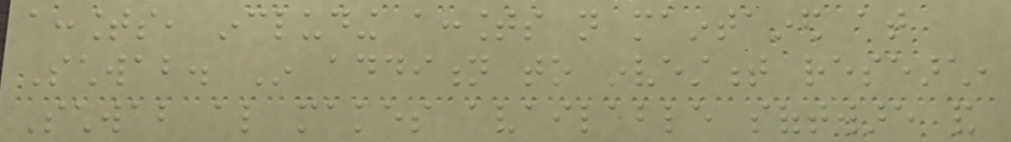accounts, including accounts not maintained at
Schwab. In addition to investment research,
Schwab also makes available software and
